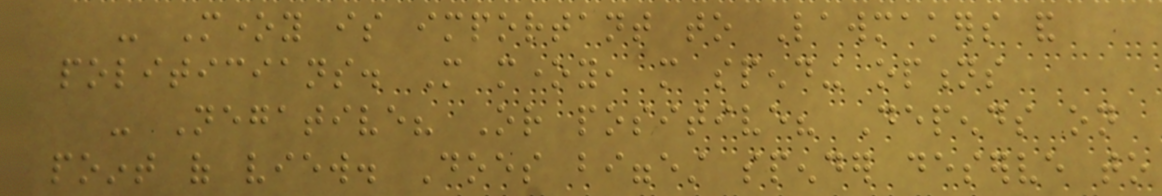- Money is important to Lawmakers and
politicians. More money, more spending options
- Negative? Or positive? Depends on
point of view. Does biggest spender deserve to
